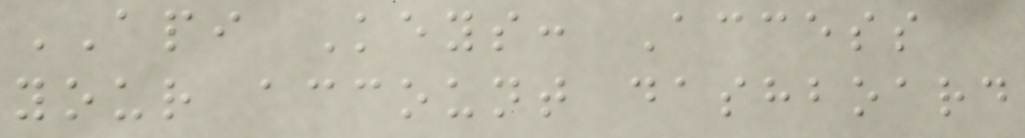API Keys: Access
your account dashboard
